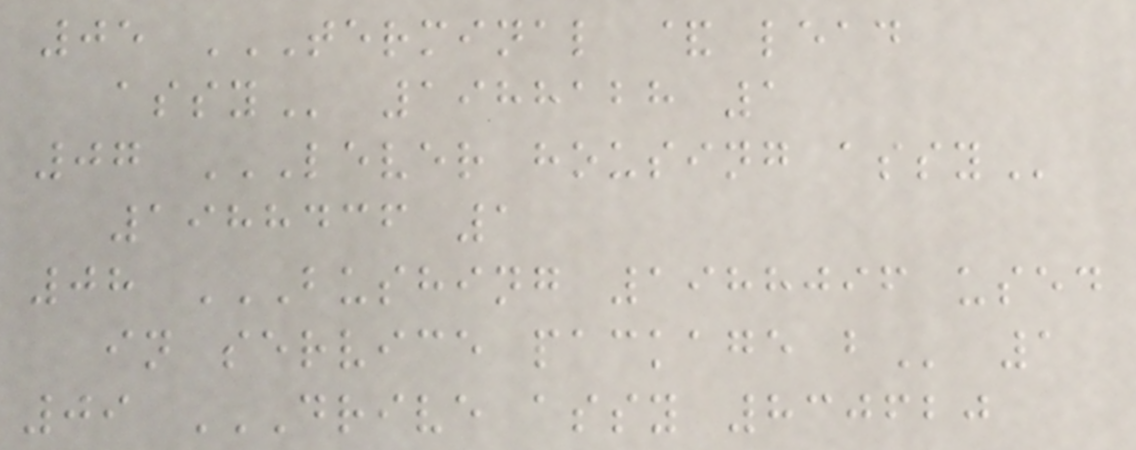05 TERMINAL & LEAD
ASSY 1988128 1
07 LEVER HOUSING ASSY
1988436 1
08 BUSHING 1988096 USED
IN SERVICE PACKAGE B 1
09 DRIVE ASSY 830620
